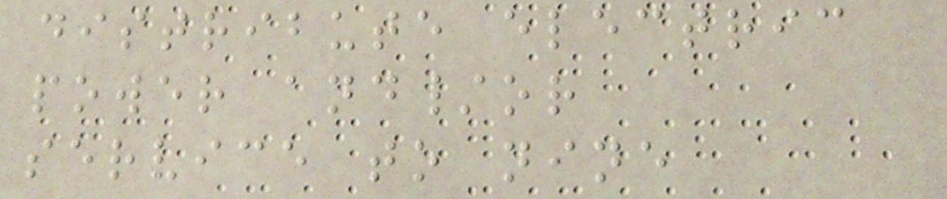distribute electric
power and/or
service to nine
